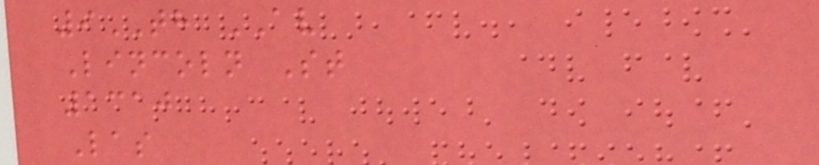9TH AV
Lincoln St
1310
Las
